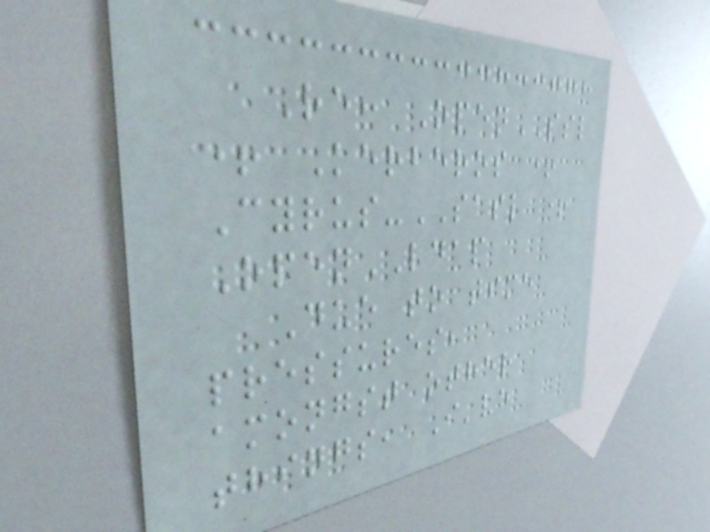Re: OpenSSL
+ Kerberos +
Cyrus-SASL +
OpenLDAP
Due to time
pressures,
amongst other
things, I've
